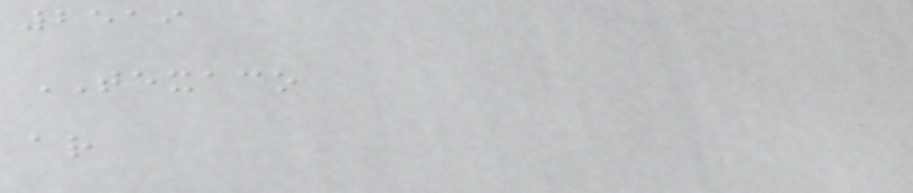2519
TEXACO
ar
